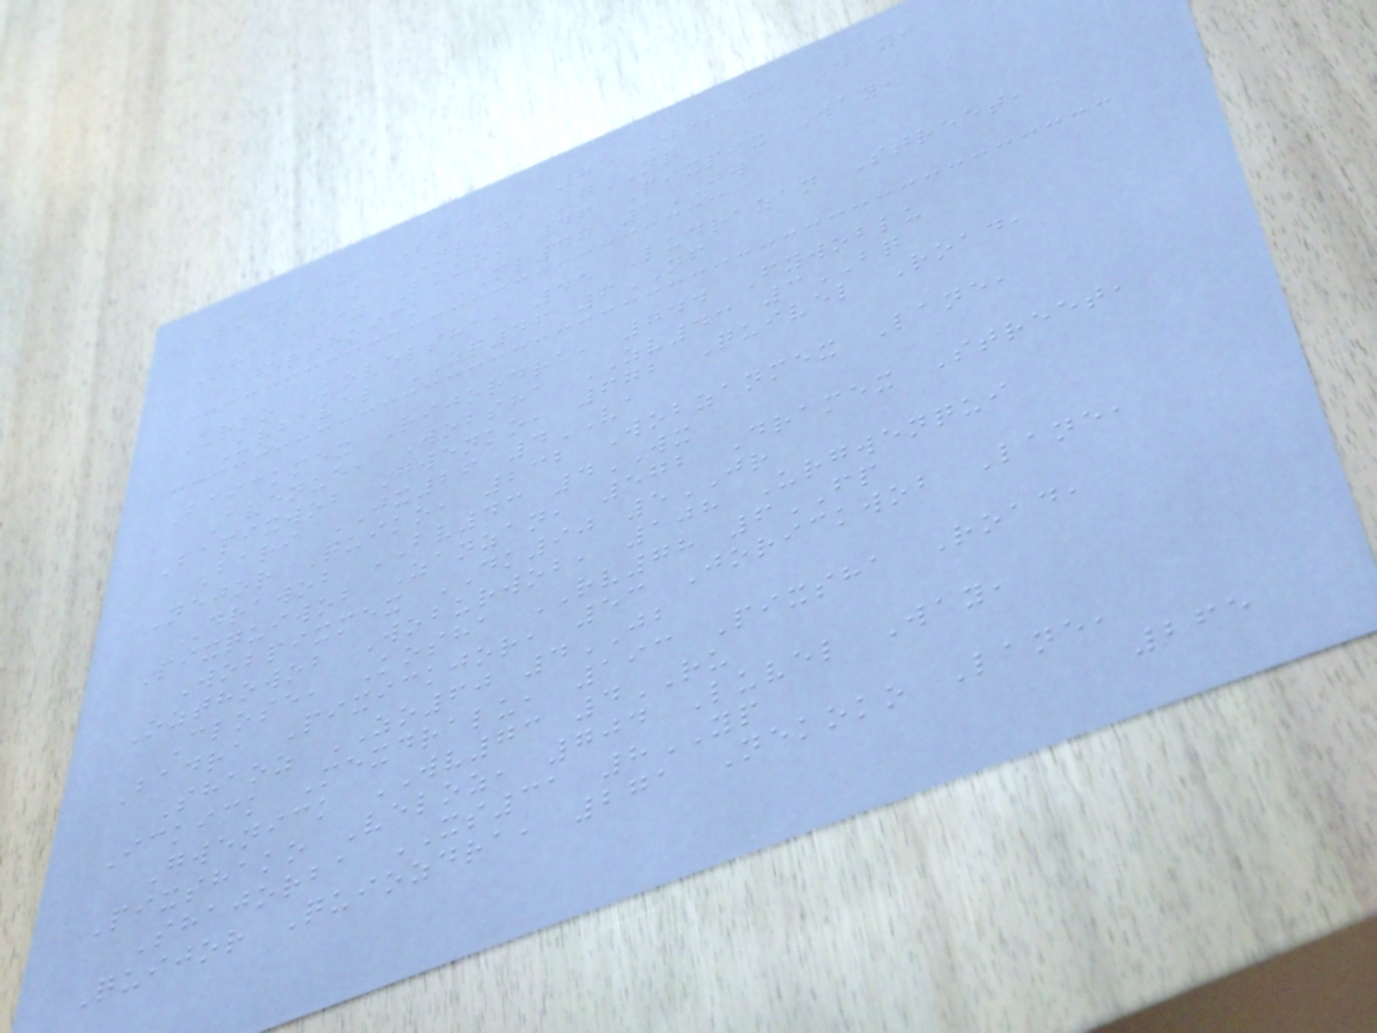Luwobqui Shako, 85 Jorick Way,
Shavel NL71 7NQ
Shakopix Luur, 46 Pixpix Way,
Jorthoick ML47 1JW
Urko Kovelsha, 45 Ludrazan Street,
Urbavel ZQ46 6NF
Baickmex Rijordra, 744 Fywoblu
Avenue, Wobsha ZV43 3BQ
Bapixwob Gwenko, 672 Quivel Road,
Bari JX26 4VA
Nejor Quiko, 232 Wobzanmex Lane,
Drawob BV43 4WX
Pixquiwob Zanzan, 572 Dramex Street,
Wobpixmex DK90 5JR
Ozthowob Woburwob, 108 Urgwenqui
Close, Kosha RV78 6FP
Badra Pixickjor, 53 Jorickwob Lane,
Shaoz ZO60 4JB
Ickick Mexdralu, 193 Pixsha Road,
Gwenick WV73 4RU
Pixshako Veloz, 704 Luvel Way,
Shajorba XS31 8YP
Quijor Quiozdra, 271 Nekoko Lane,
265
